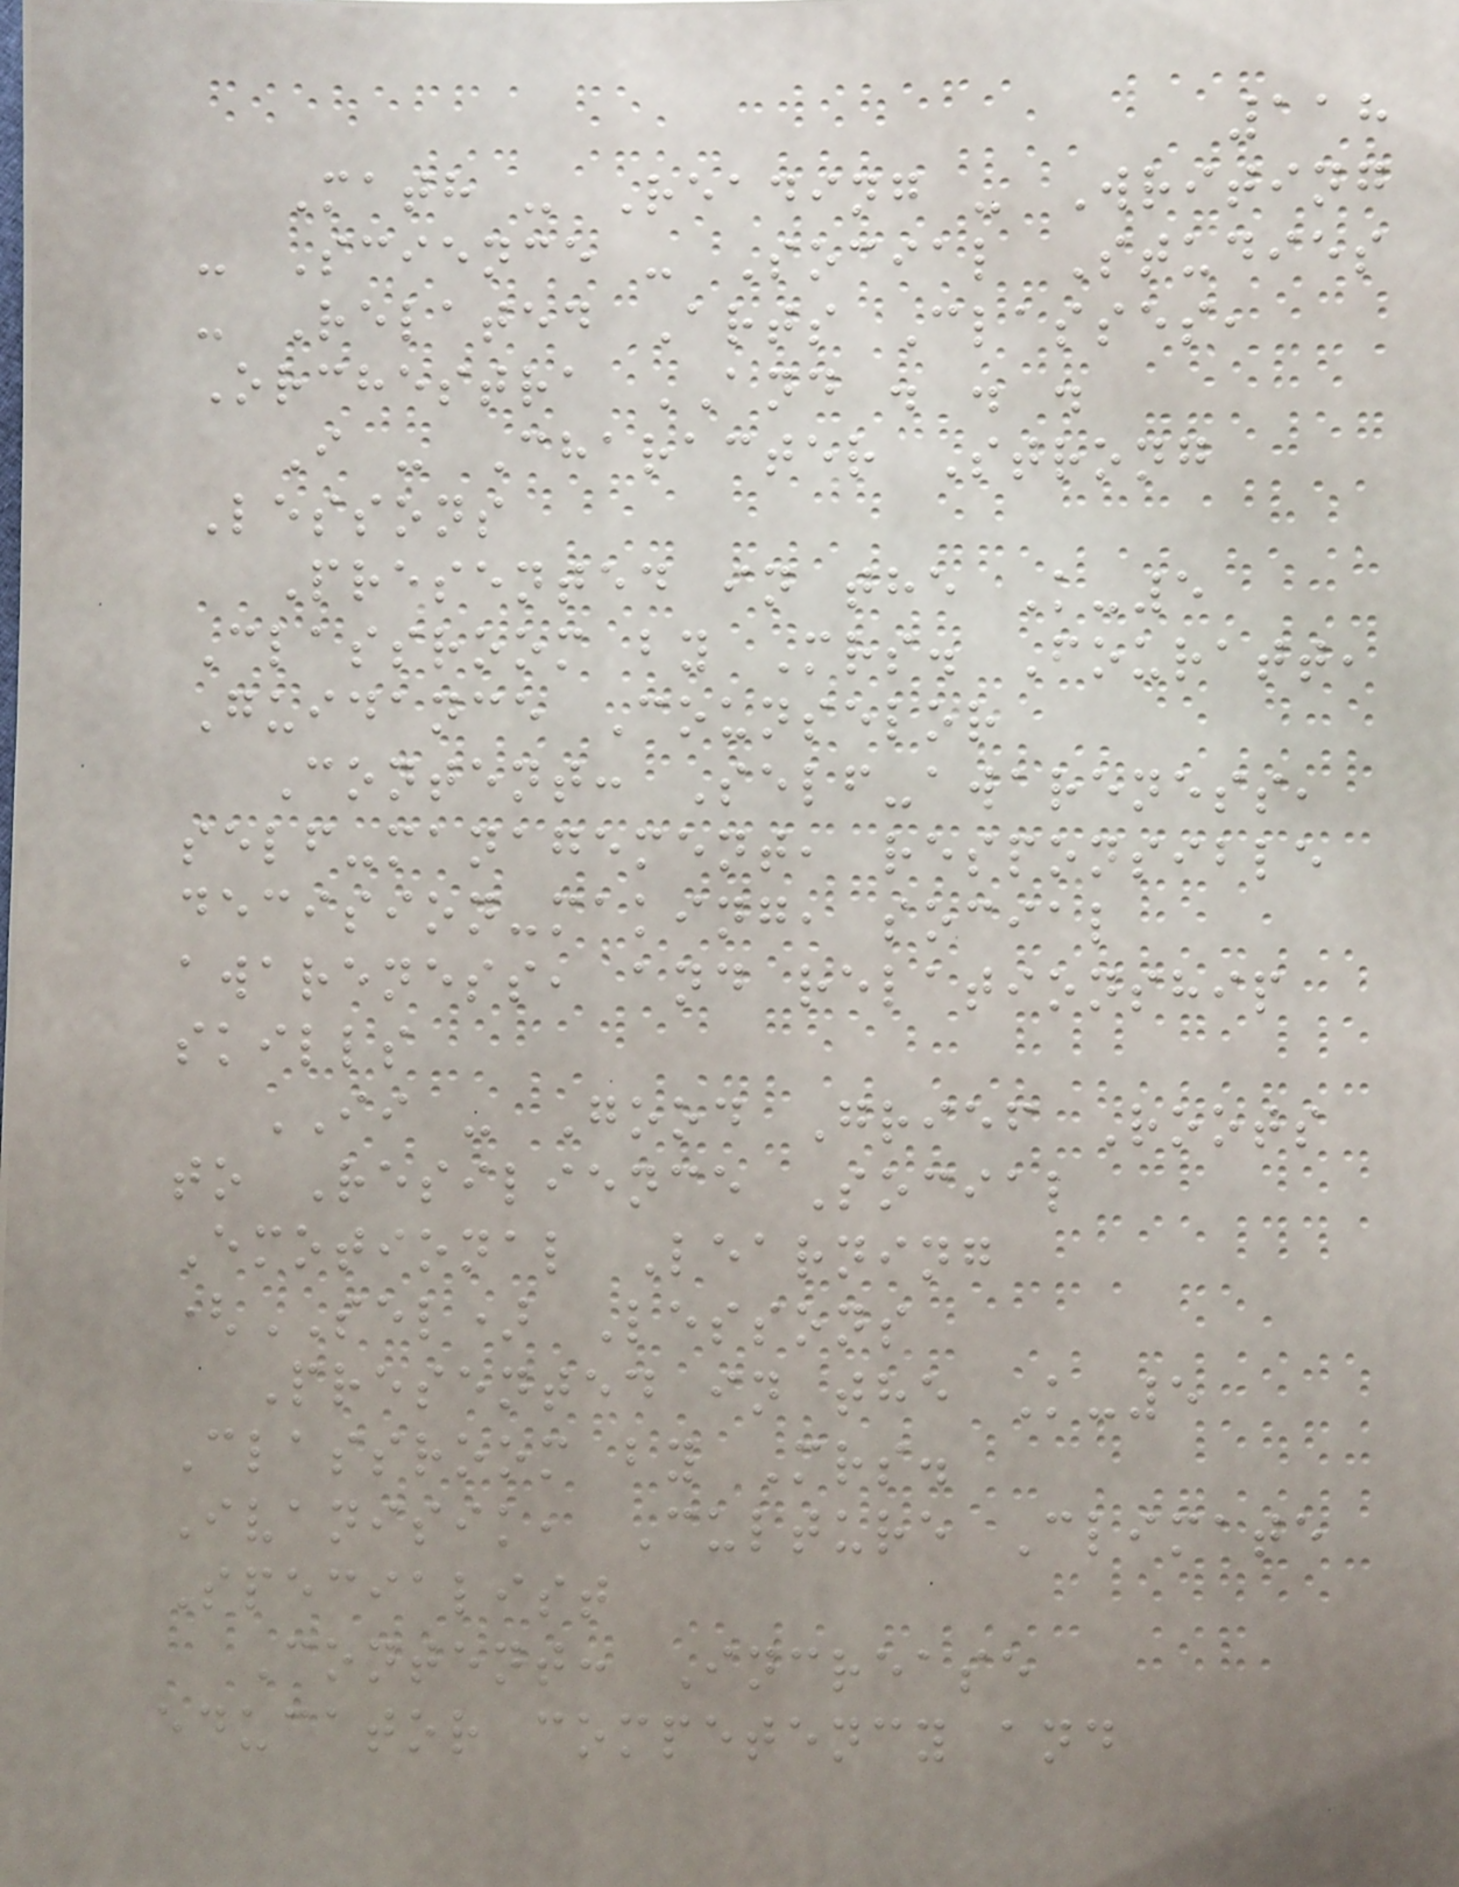118
Math - Reading - Writing
- Science - Social Studies
- Related Arts Classes,
Orchestra AND . . .
I - Character Strong
Lessons
Presented in the K-5
Classroom by Mrs. Fouratt,
Guidance Counselor
Content: Self-awareness,
self-management, responsible
decision-making, social
awareness, and relationship
skills
II - Good Grief Roots
to Resilience Social
Emotional Learning
(SEL) Lessons
Presented in the K-5
Classroom by Mrs.
Ivanisik, Culture Climate
Specialist
Content: Increase
educator competency and
